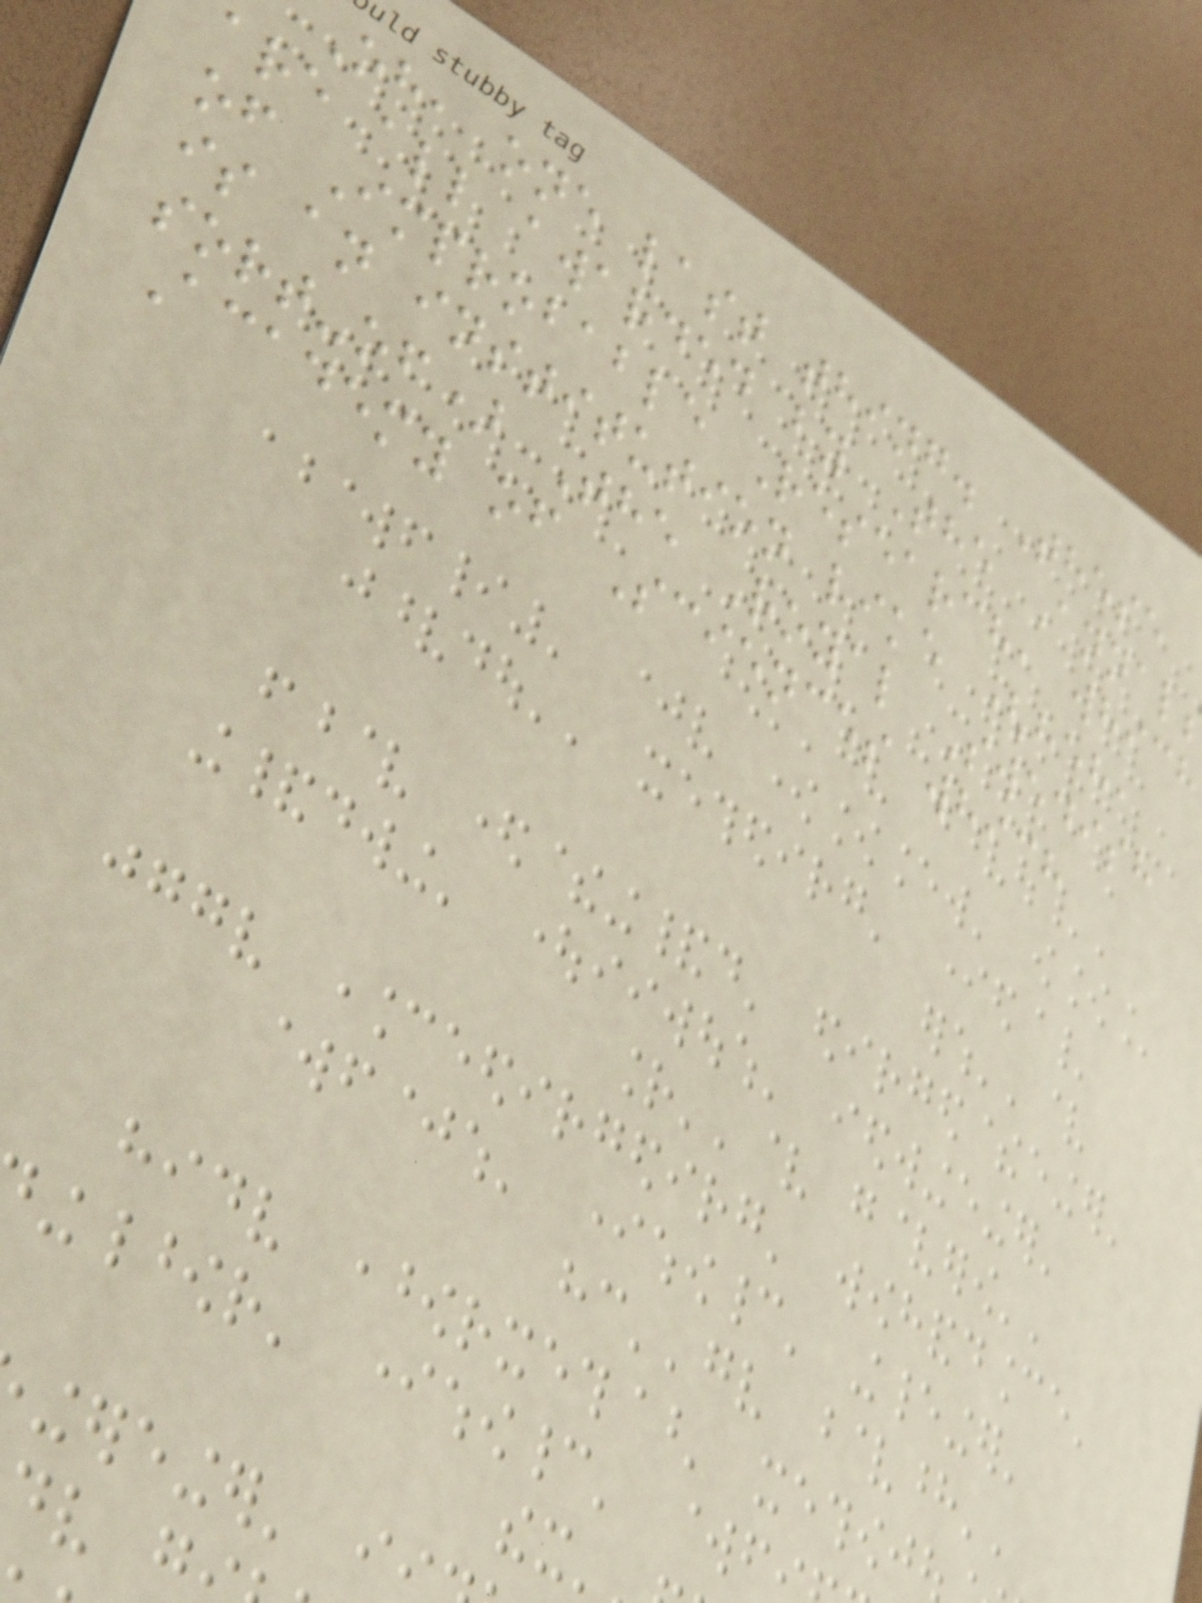Oh, one last thing. These
are all awarded by The Annal
of Improbable Research, which
is an institution like (heh,
sort-of) The Royal Swedish
Academy of Sciences which
